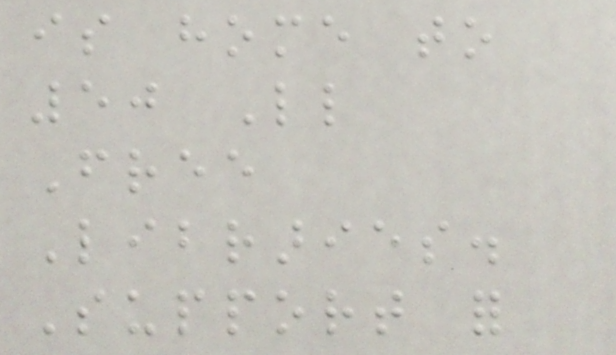is home to
50 Little
Free
Libraries.
Support for
